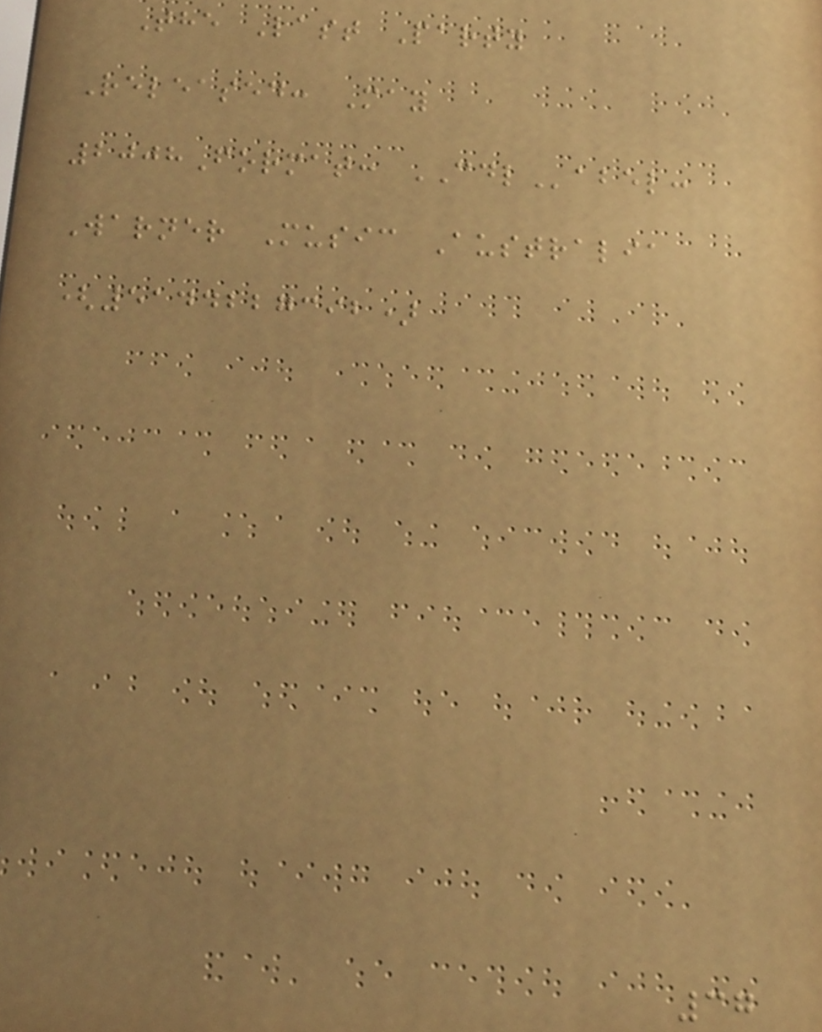The Last Party
Released: May
2008Format: CDLabel:
Warner Music Australia
(5144227392)
37
